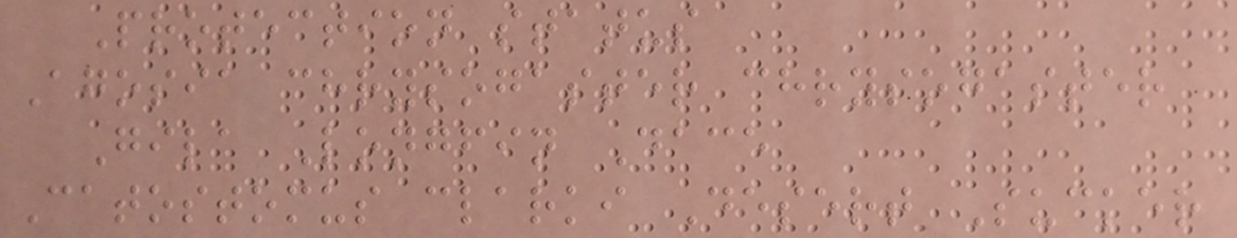Protection status
Agosia chrysogaster chrysogaster
Gila Longfin Dace
Catostomus clarki Desert Sucker
